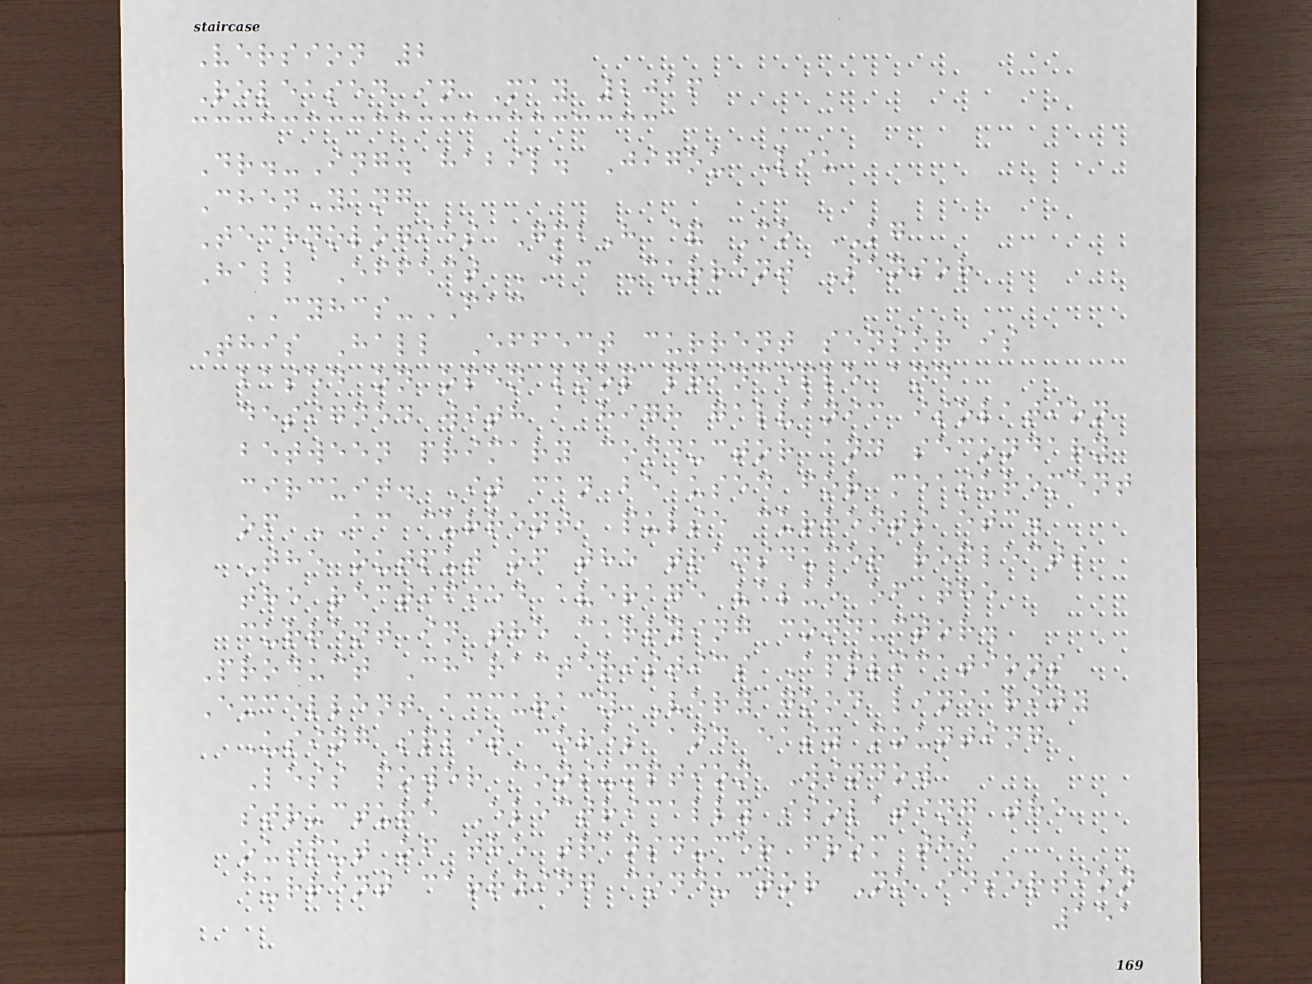Version 2
Released in May 2016
Dr.-Ing. habil. Jigou Liu
ChenYang
Technologies GmbH & Co KG
Hall Effect AC Current Sensor
CYHCS-FAC
This Hall Effect current sensor is
based on open loop principle and
designed with a high galvanic isolation
between primary conductor and secondary
circuit. It can be used for measurement
of AC current, pulse currents etc.
The output of the transducer reflects
the rectified average value of the
current in the carrying conductor.
Product Characteristics Applications
Excellent accuracy Very good linearity
Using split cores and easy mounting
Less power consumption Window
structure Electrically isolating the
output of the transducer from the
current carrying conductor No insertion
151
